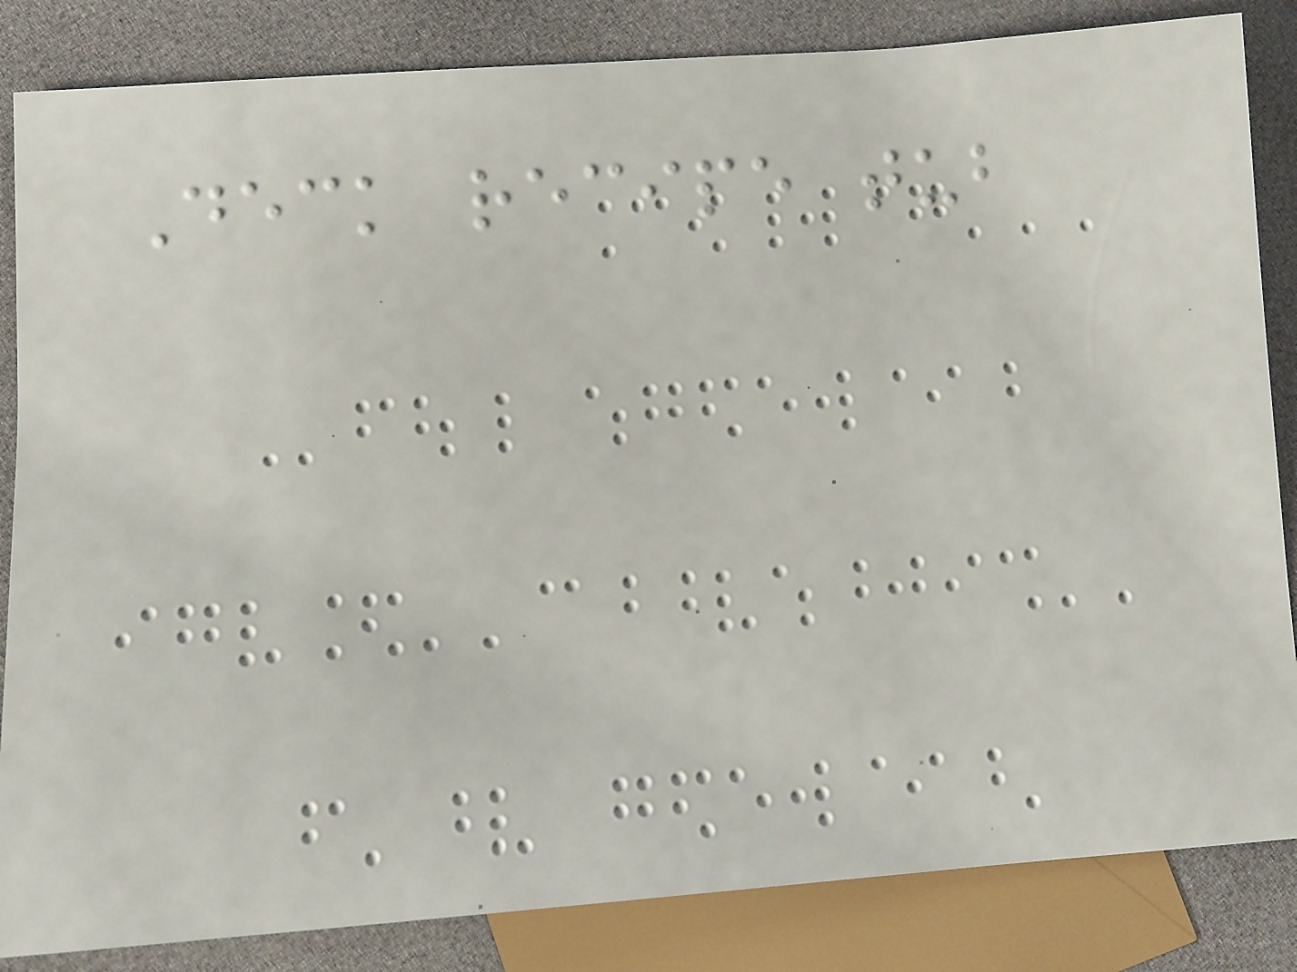Deck recipe tub
